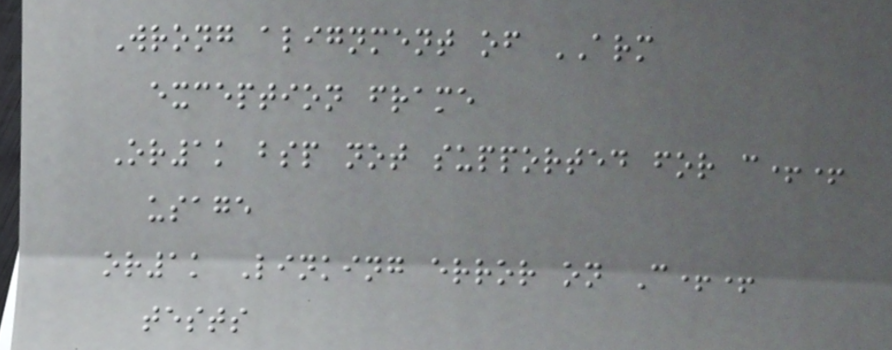Wrong alignment of ARM
exception frame
Or1k bsp not supported for c++
usage
or1k Linking error on C++
tests
